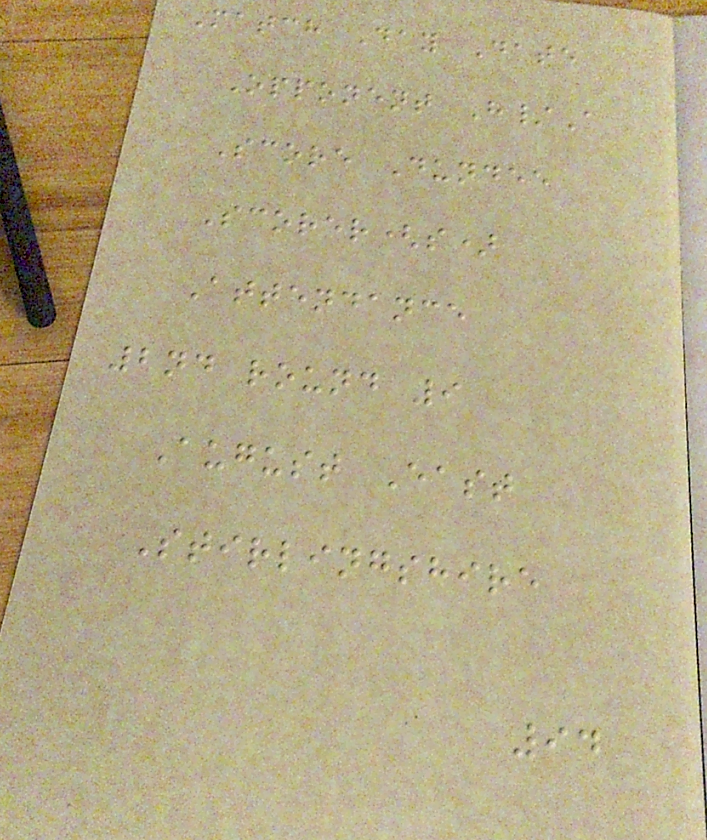Match Day Date
Opponent H/A
Score Dundee
Scorer(s)
Attendance
2nd round 9
August East
Stirlingshire
94
